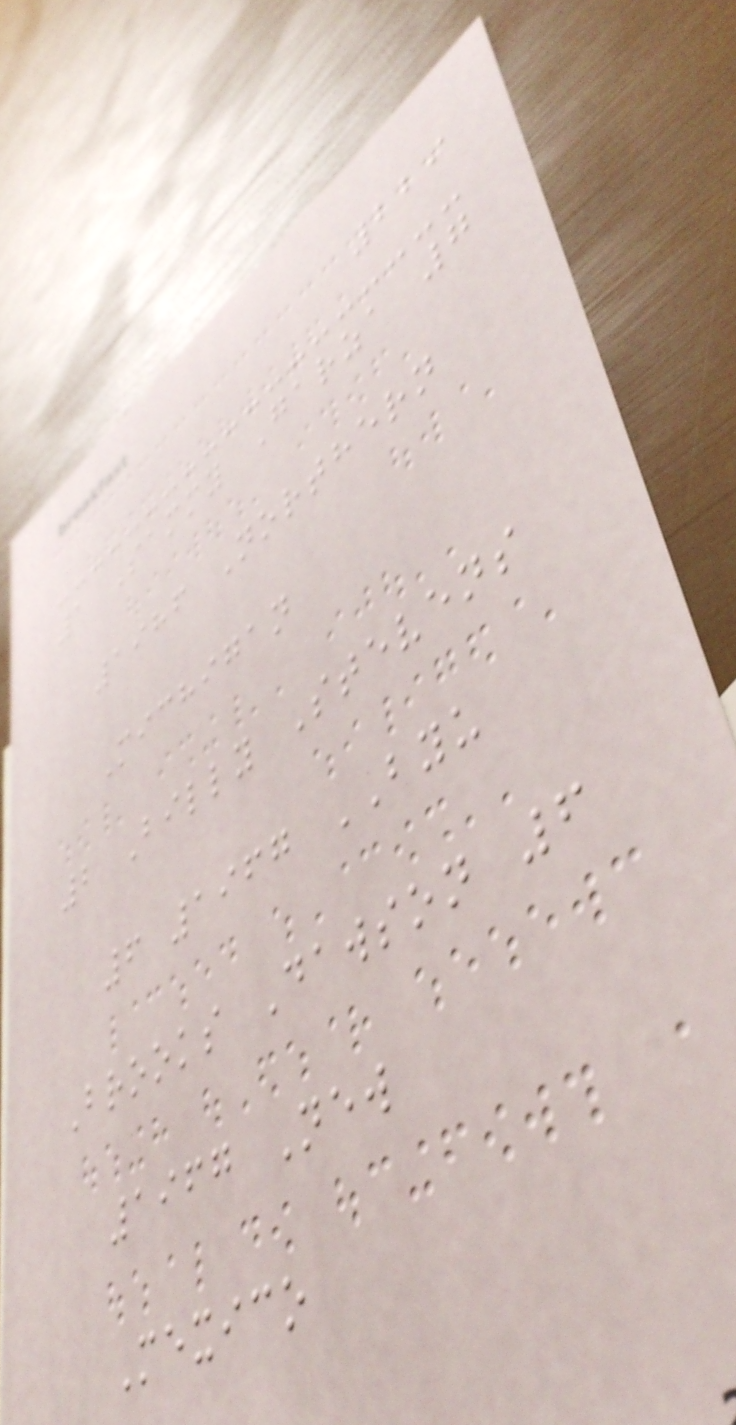229
1 Sammy Garza 7
1986 Northern
Michigan
2 Billy Stevens
6 1967 BYU
Brooks Dawson 6
1967 New
Mexico
